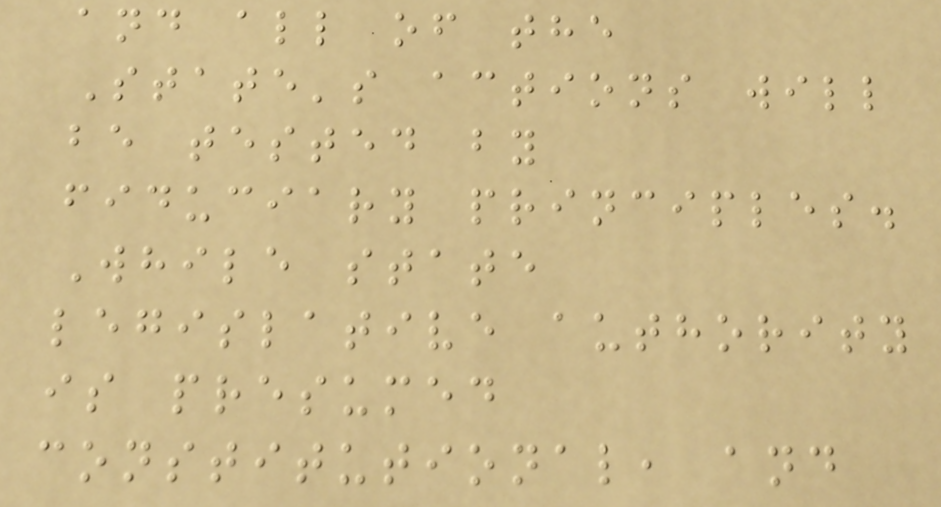and all of the
State's actions will
be tested by
fiduciary principles.
While state
legislative authority
is presumed
constitutional, and
